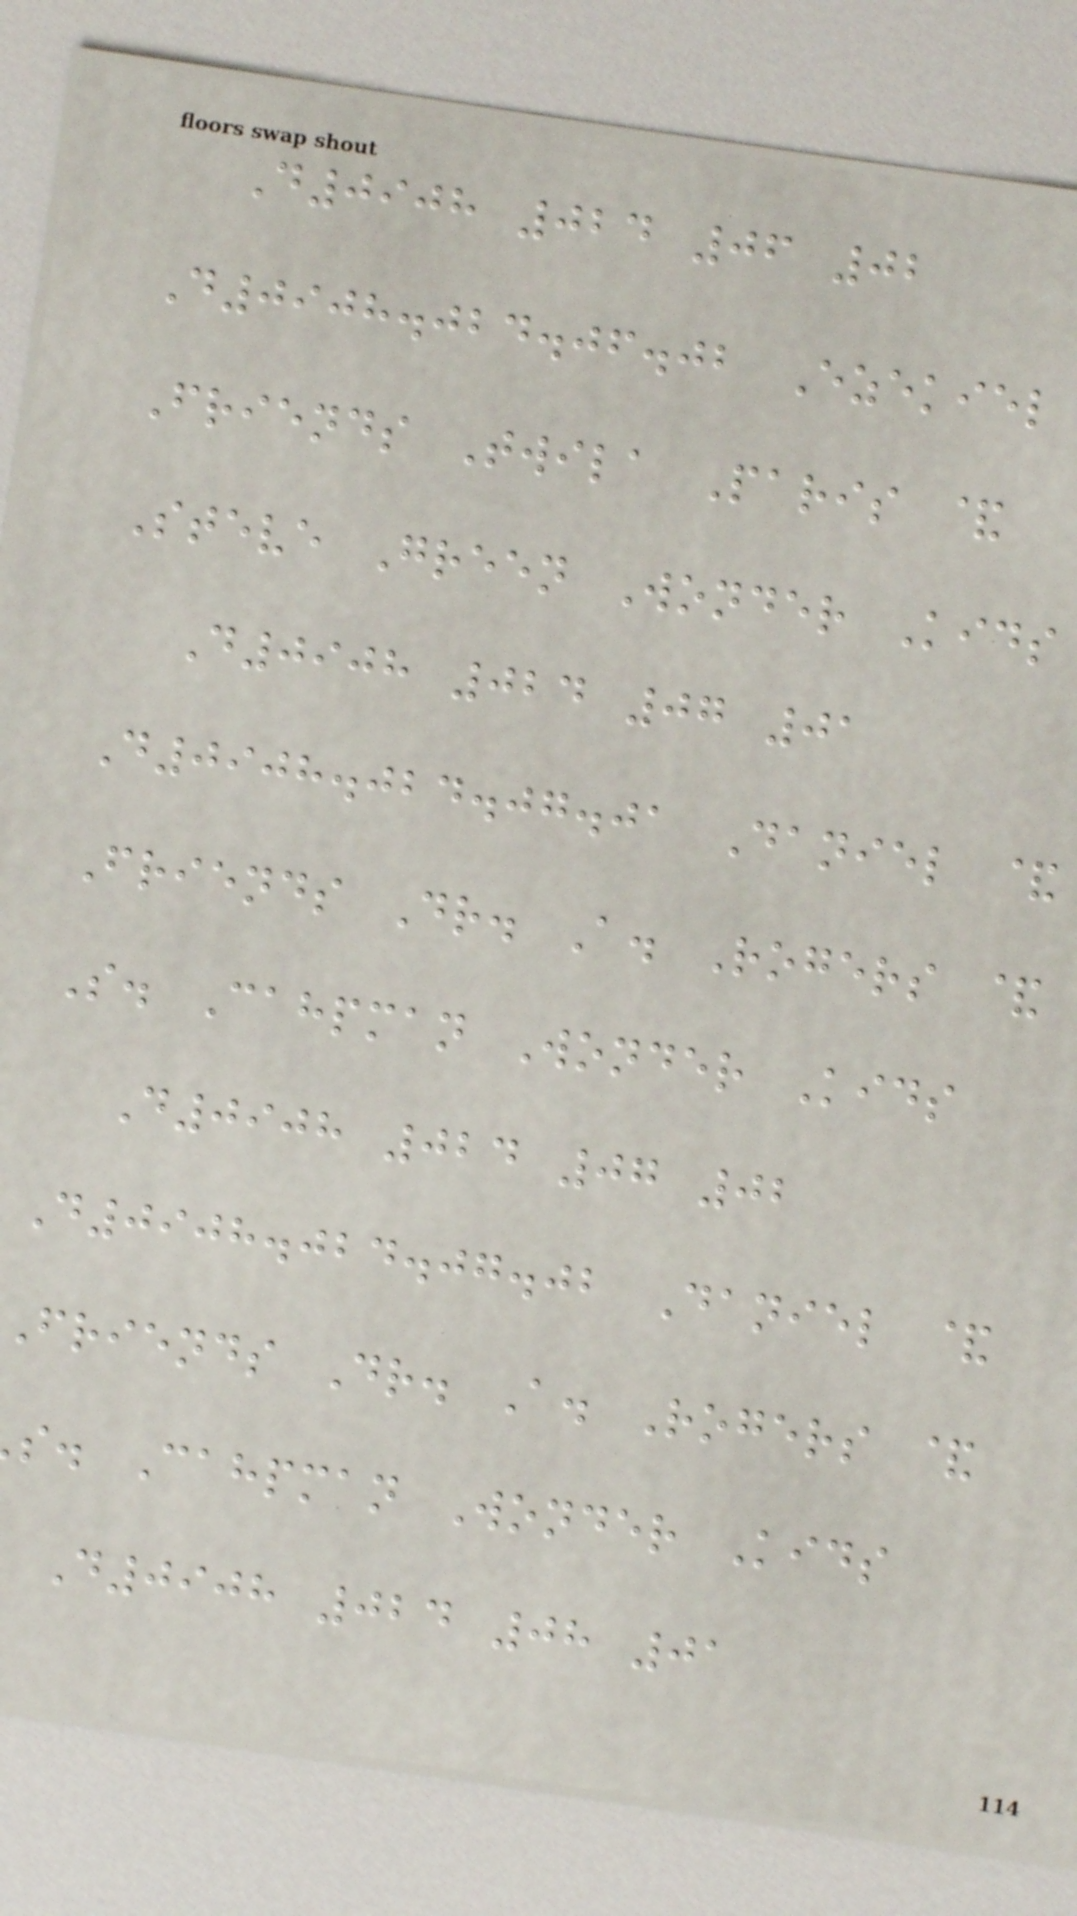D0908 024 06 02
D0908.024.06.02 Ezekiel
Friends Twila Paris &
Steve Green Wonder Kids
D0908 024 07 01
D0908.024.07.01 Daniel &
Friends Dr. A. Rogers &
S. Cahpman Wonder Kids
D0908 024 07 02
D0908.024.07.02 Daniel &
friends Dr. A. Rogers &
s. Cahpman Wonder Kids
D0908 024 08 01
